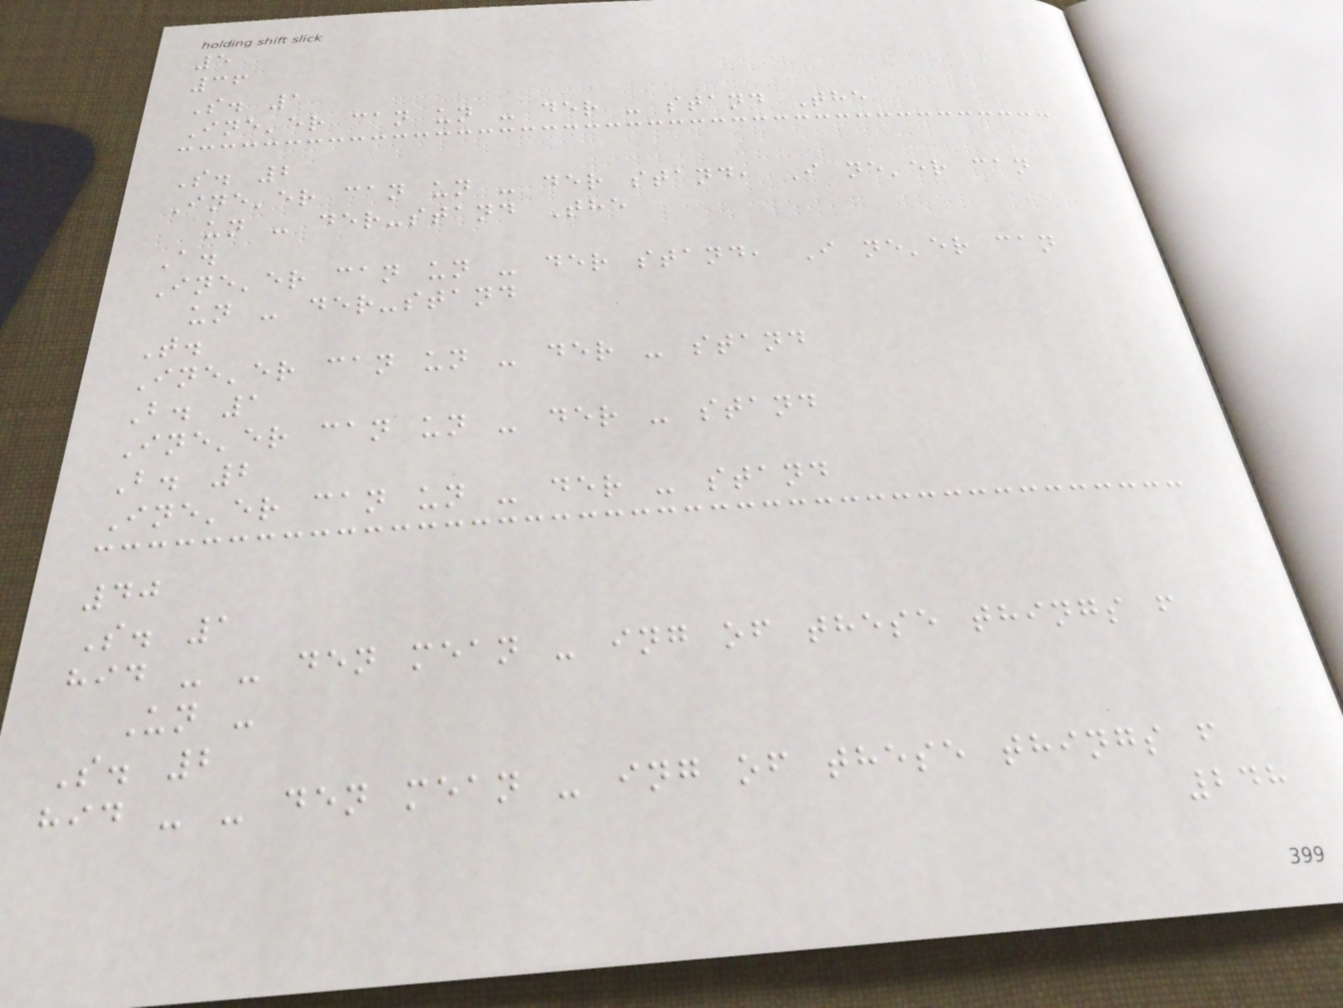5
36
S. 1
Ine'er can un - der - stand The
S. 2
Ine'er can un - der stand, I ne'er can
un - der-stand The
A.
Ine'er can un - der stand, I ne'er can
un - der-stand
T.
Ine'er can un - der - stand
B. 1
Ine'er can un - der - stand
B. 2
Ine'er can un - der - stand
40
S. 1
hid - - den mean - ing of these things f
Un -
S. 2
hid - - den mean - ing of these things f
248
